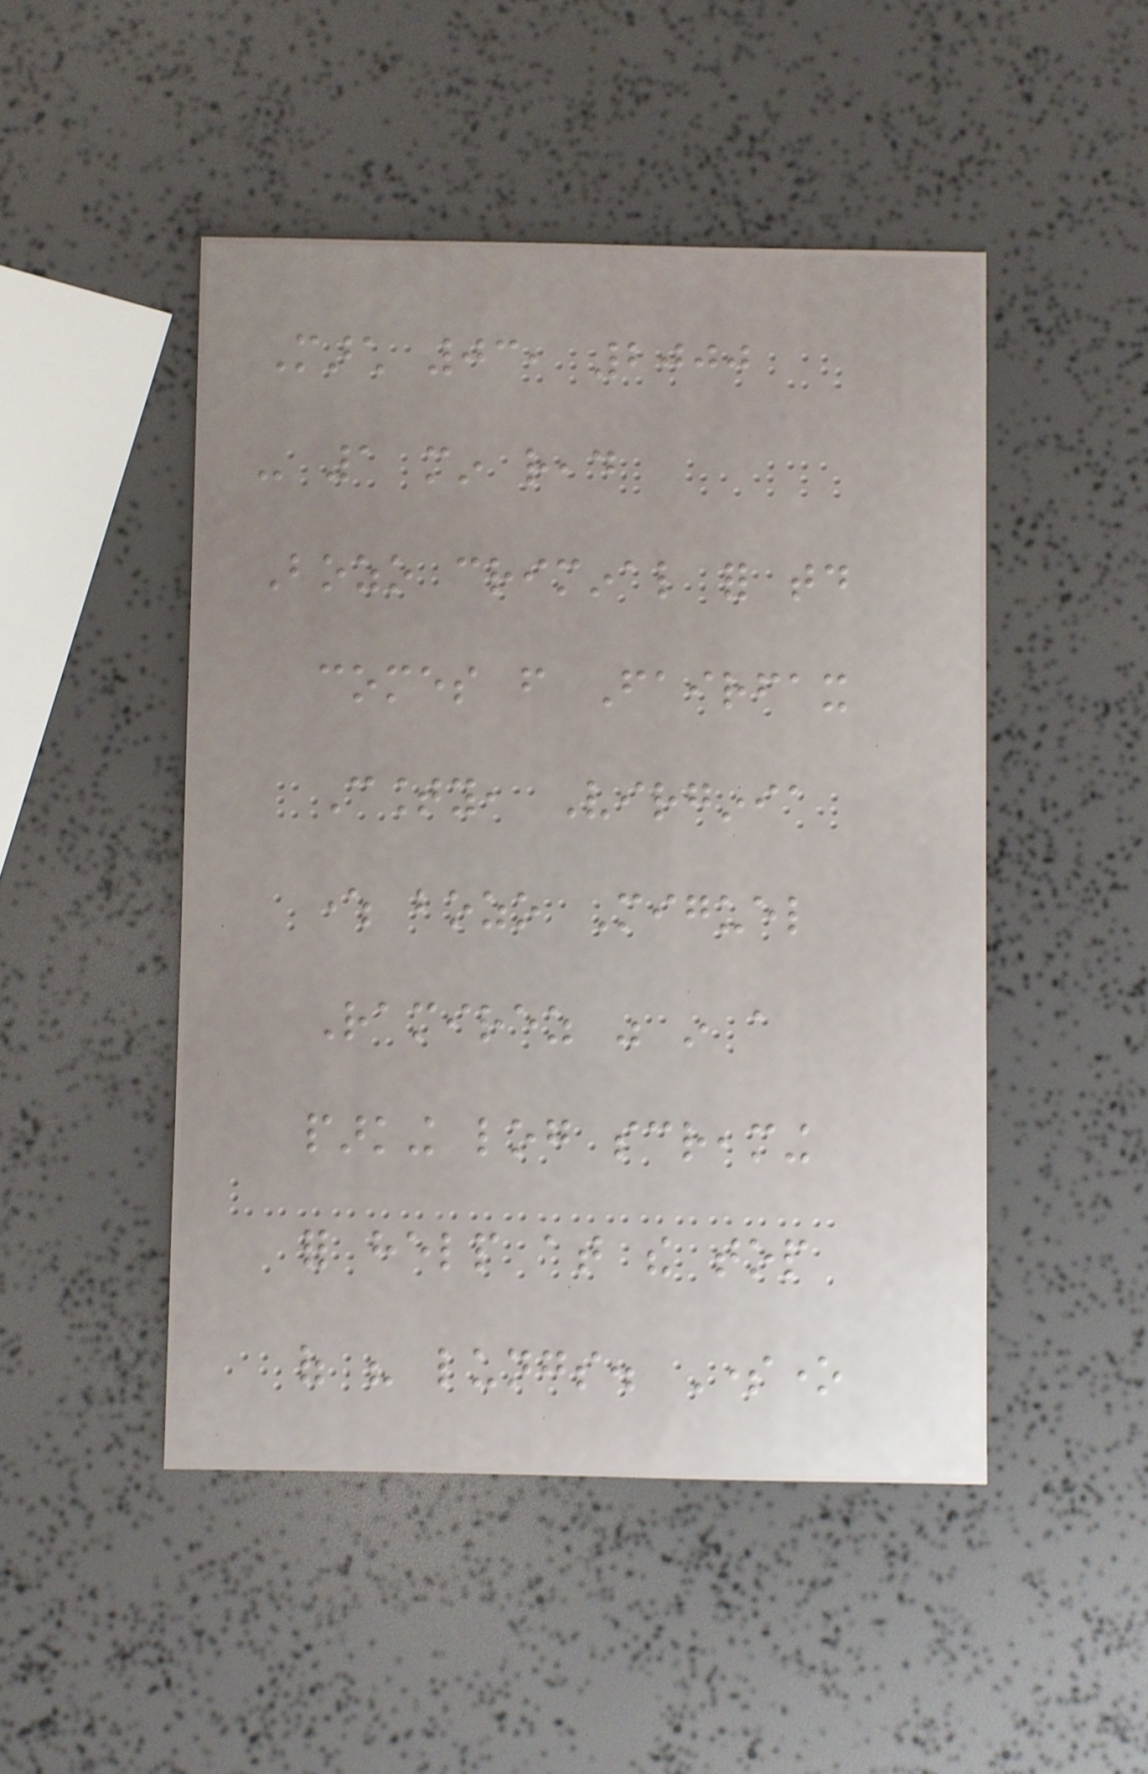March 03, 2000
- 1 min read
Bozo criminal for today
comes from Fairfax
County, Virginia
where bozo Miguel
Ramirez was in a
parking log screaming
for help at the top
of his lungs. Someone
